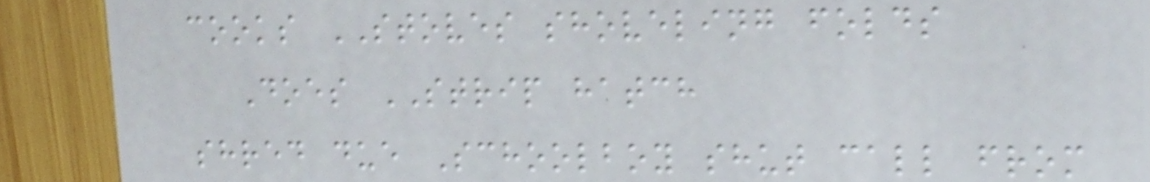cooks STOVES shoveling folds
Does STRIP hatch
shred due Schoolboy shut call from
